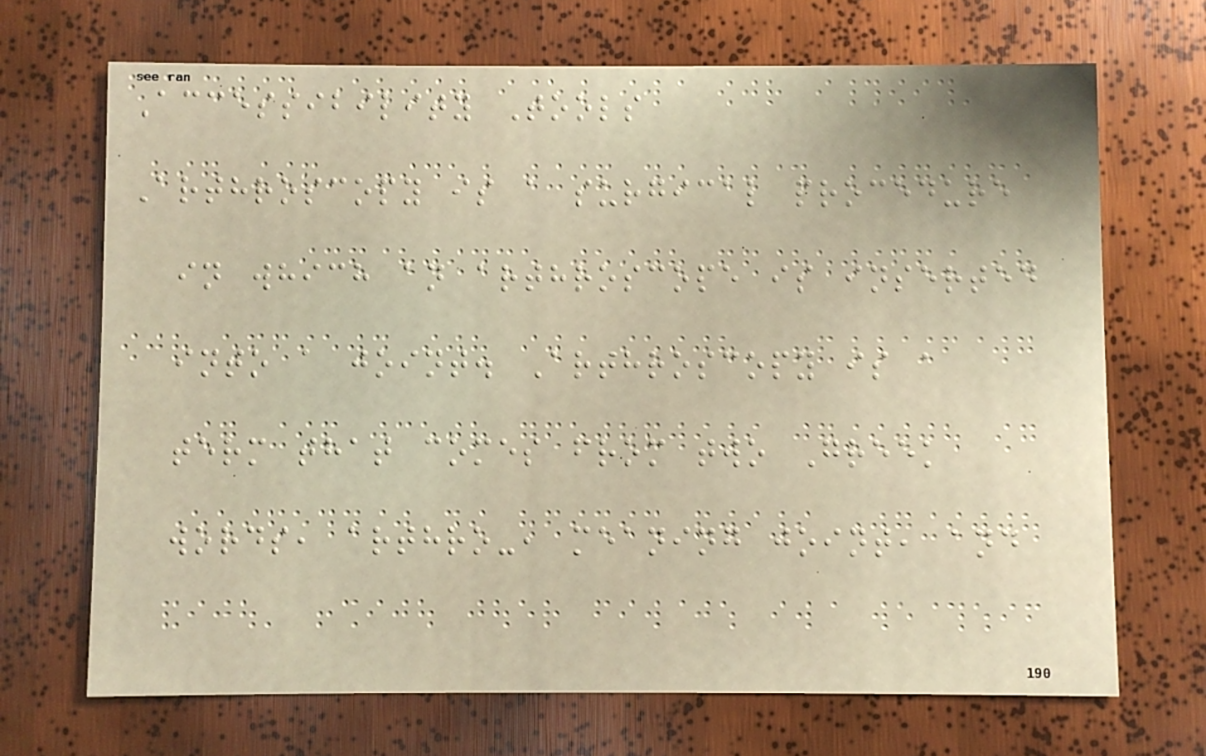Accessibility Tools
Arthroscopy is a surgical procedure
in which an arthroscope is inserted
into a joint. Arthroscopy is a
term that comes from two Greek
words, arthro-, meaning joint, and
